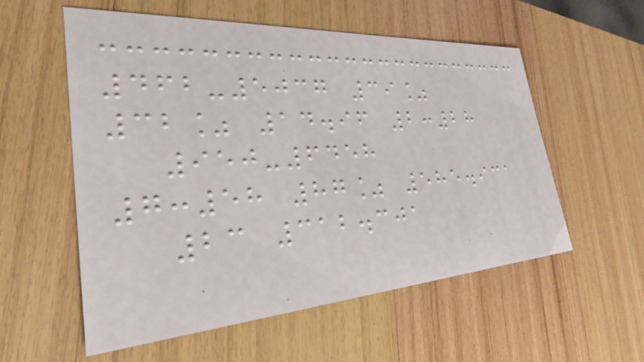462-5037 39%
32% 14.96 2:28
950-6458
7:58 87% 585.931
23 312.301
